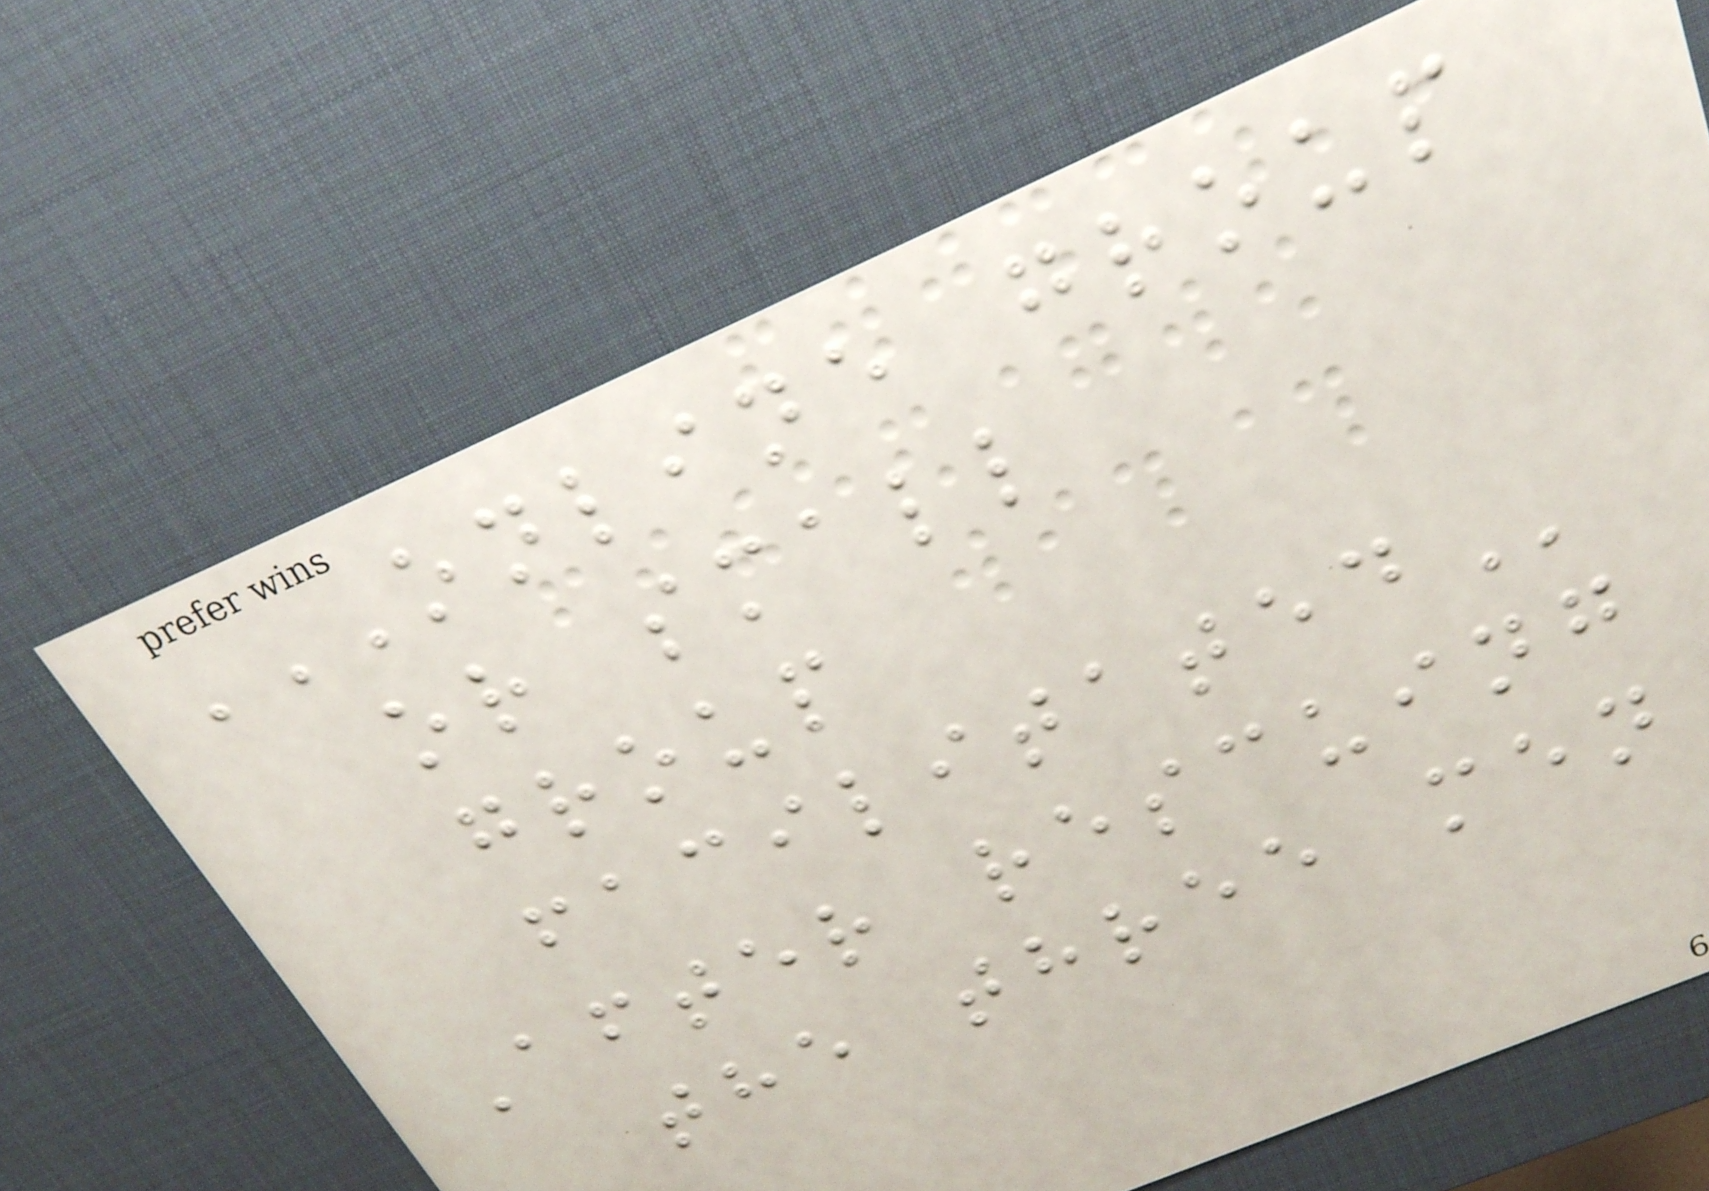ONLINE GROUP
OR SMALL
GROUP
FACILITATED
After rescuing
the three men
